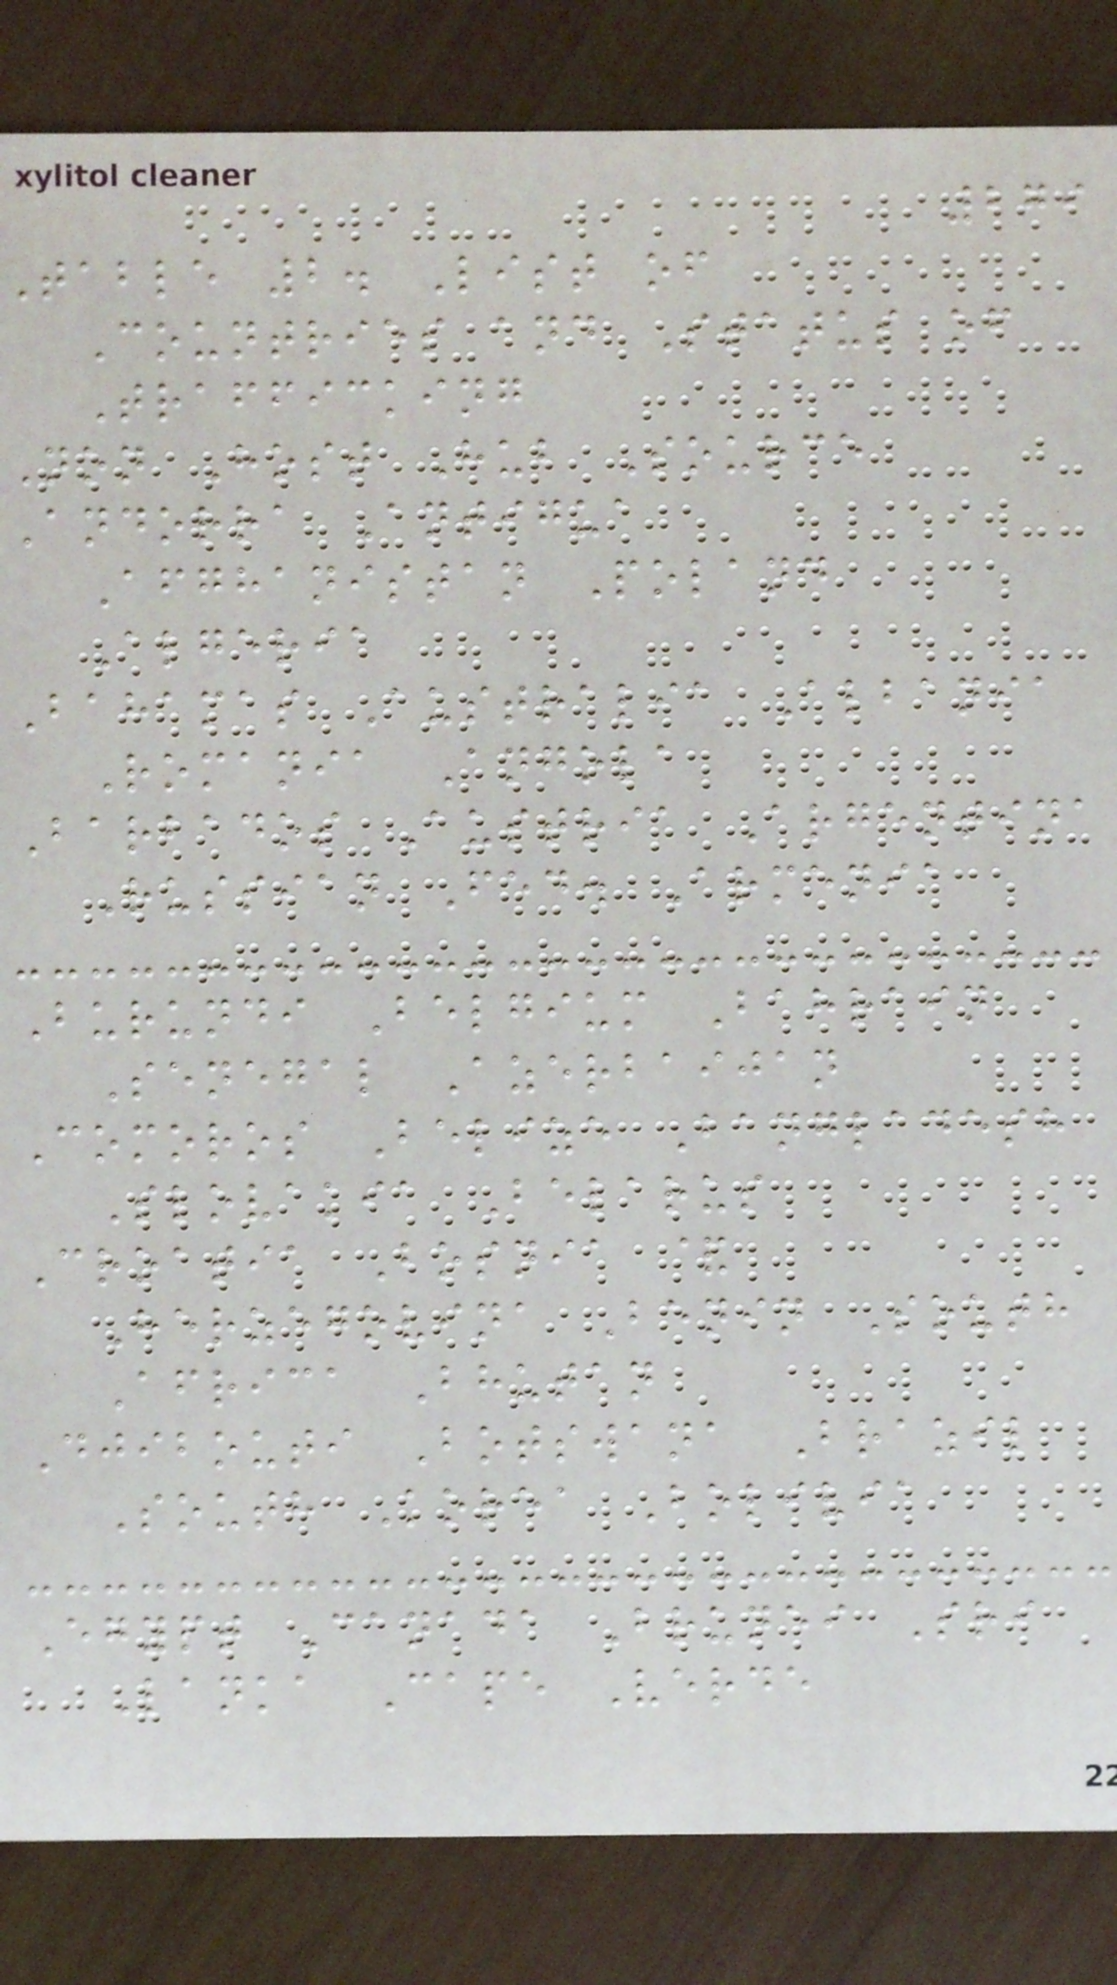279
Table 2. List of
Countries and Status of
Trafficking
Non Host Hub Source
Andorra Antigua
Afghanistan Poland
Algeria
Bahamas Australia Albania
Romania Angola
Barbados Austria Argentina
Russian Fed. Armenia
Burundi Belgium Bahrain
Senegal Azerbaijan
Comoros Belize Bangladesh
Slovakia Belarus
Croatia Bosnia &
Herzegovina Benin South
Africa Bhutan
Djibouti Botswana Brazil
South Korea Bolivia
Egypt Canada Brunei Sri
Lanka Cape Verde
